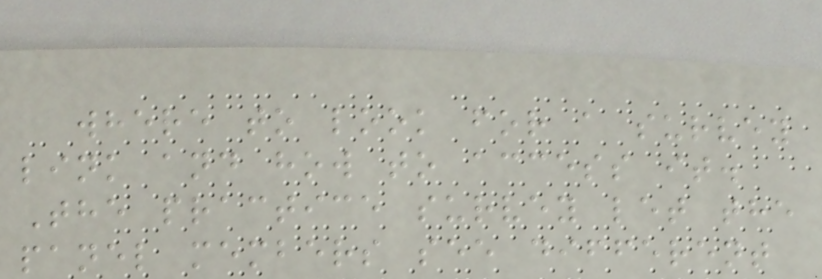where to look for a survey
link and how to access it.
The practice survey let the
panel members see different
